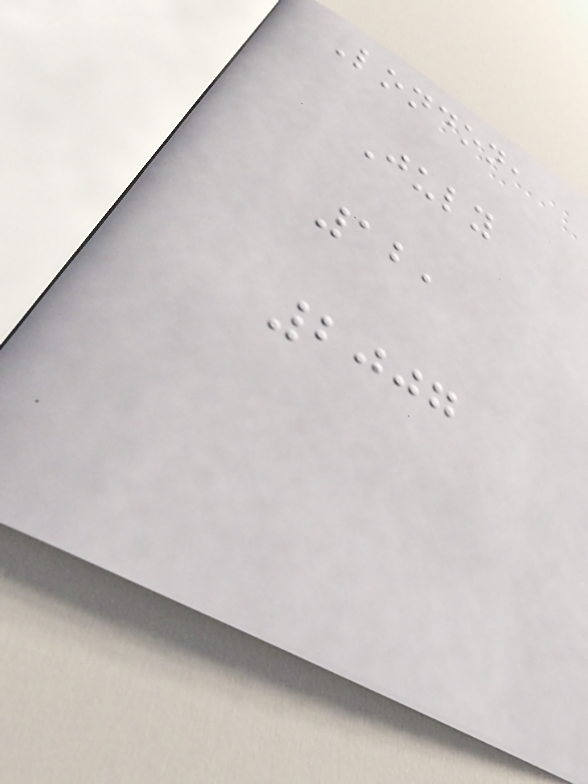London,
July
12,
2007
